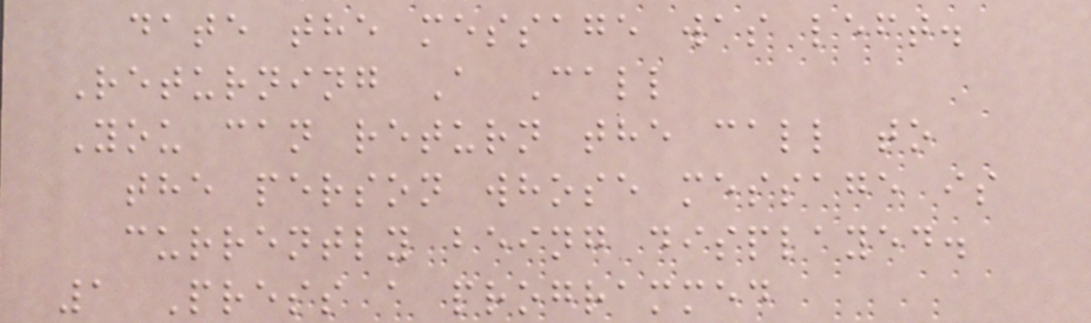date the message was left.
Returning A Call
You can return the call to
the person whose message is
currently being displayed.
1 Press a programmed
